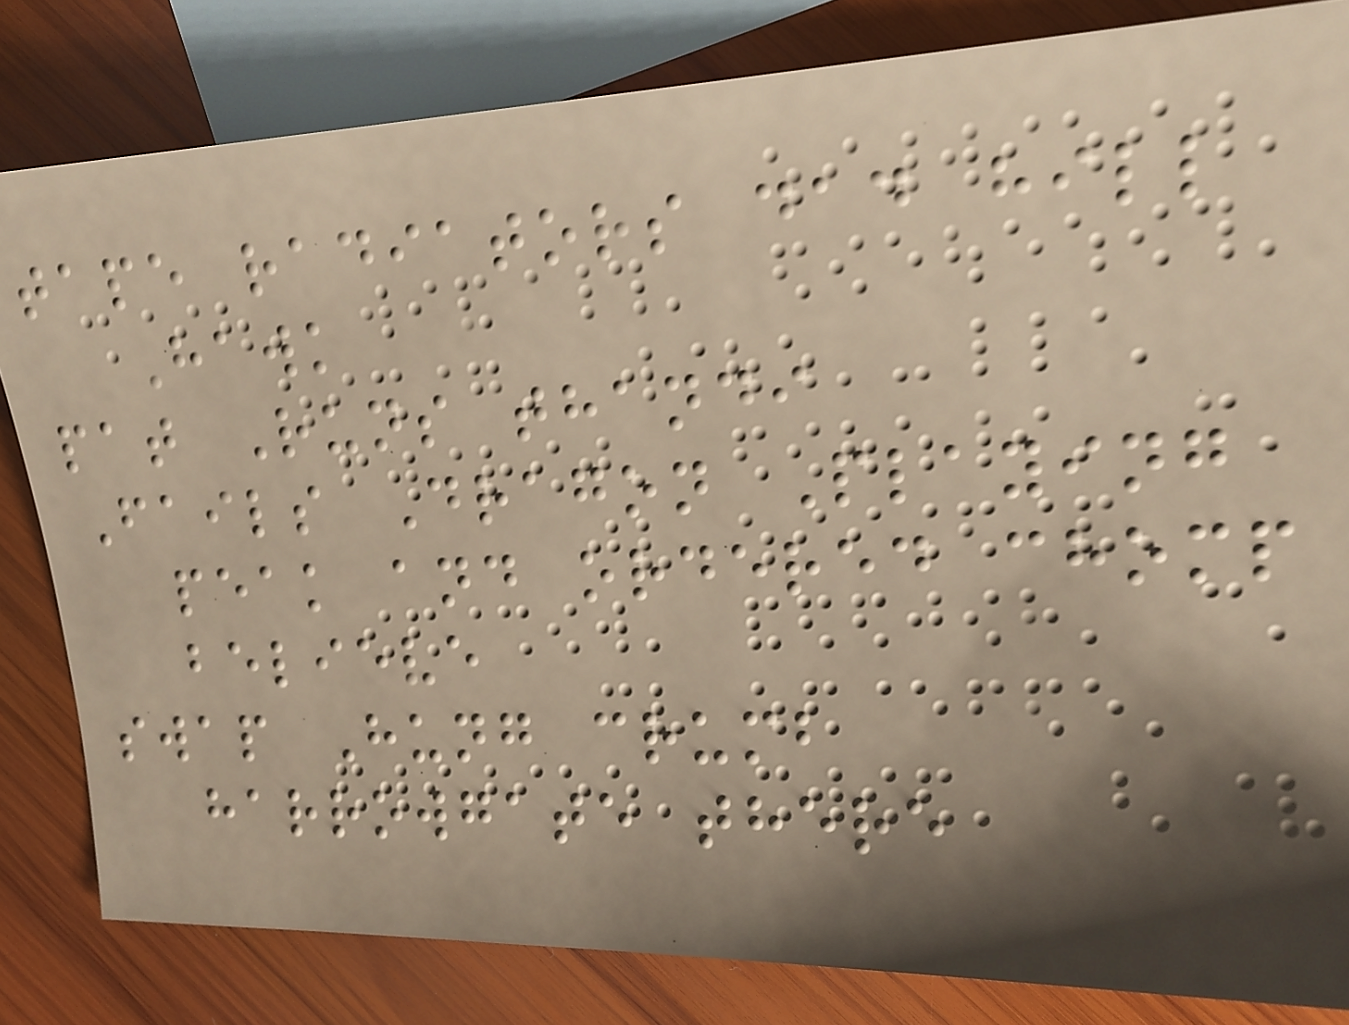tape radiators dad hill
Hawk
pat Runs thandi
Fails Dragon Playing
peak and ordered chomp
believe
swap Hung crumb
harrowgate there
